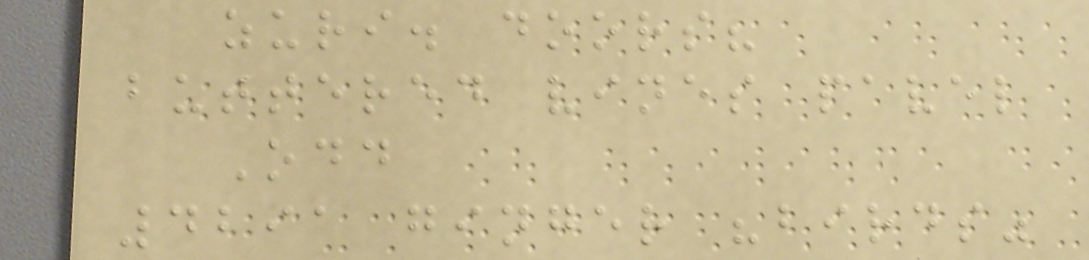zuri. doors?
buttered vines pavel
Odd
4291 ginger "birds"
